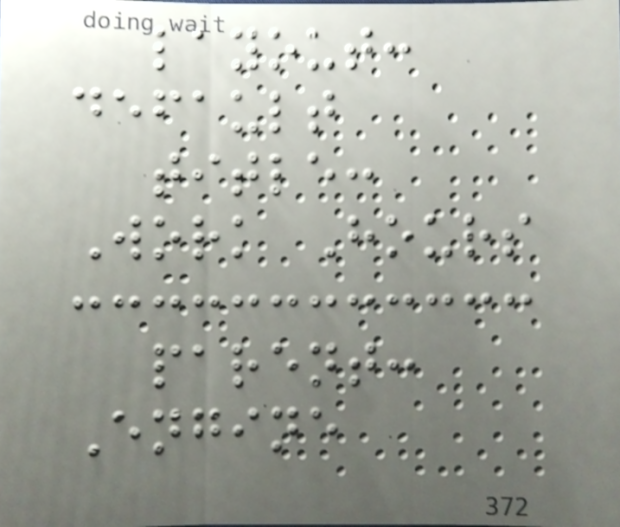layout:
default
title:
Work Hours
parent:
Engine
